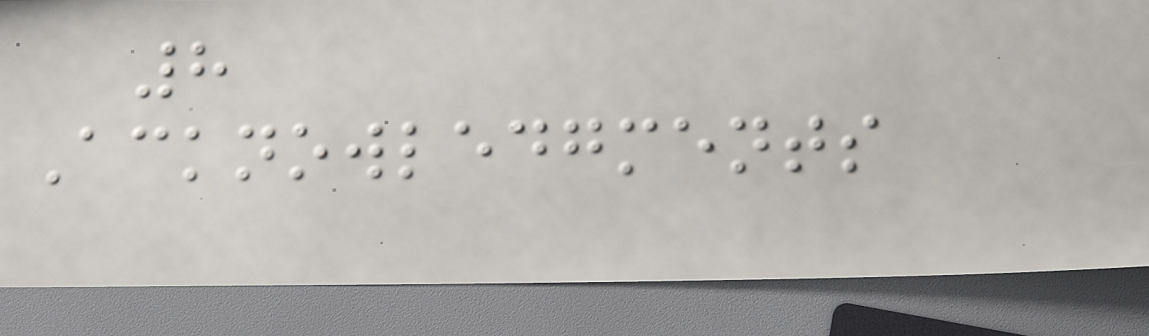8
Acknowledgments
